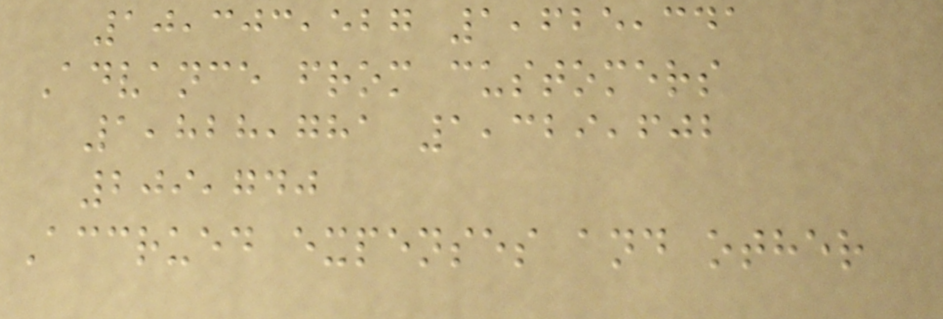10,303,527 1,625,341
Advance from customers
1,828,781 1,329,602
209,740
Accrued expenses and other
